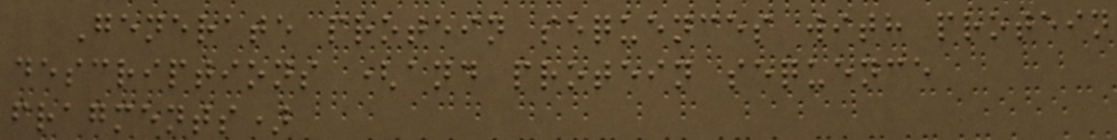Generate protein sequences with protein
descriptions (and protein sequence
fragments)
